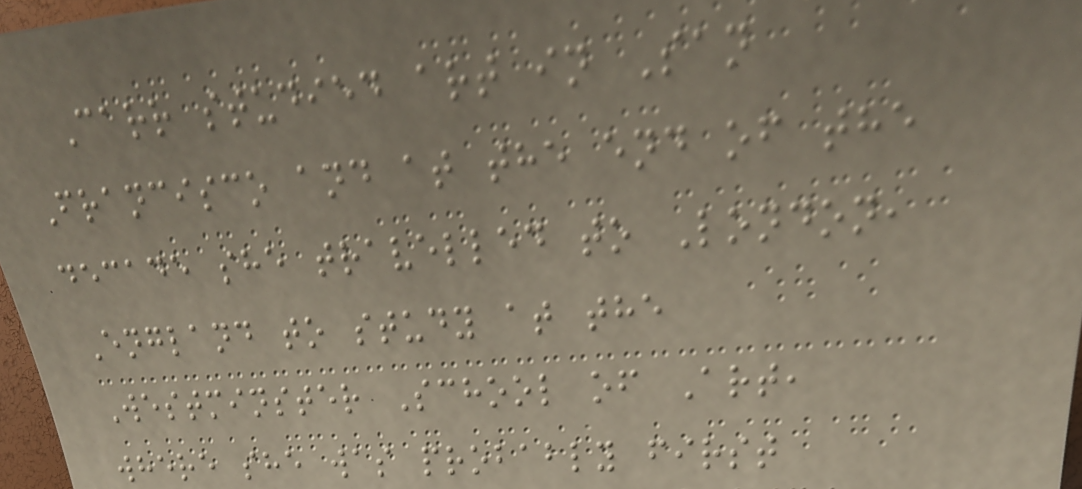Carr studied art in San
Francisco and at the end of the
decade she travelled to London,
England to study at the
Westminster School of Art,
where she was probably first
